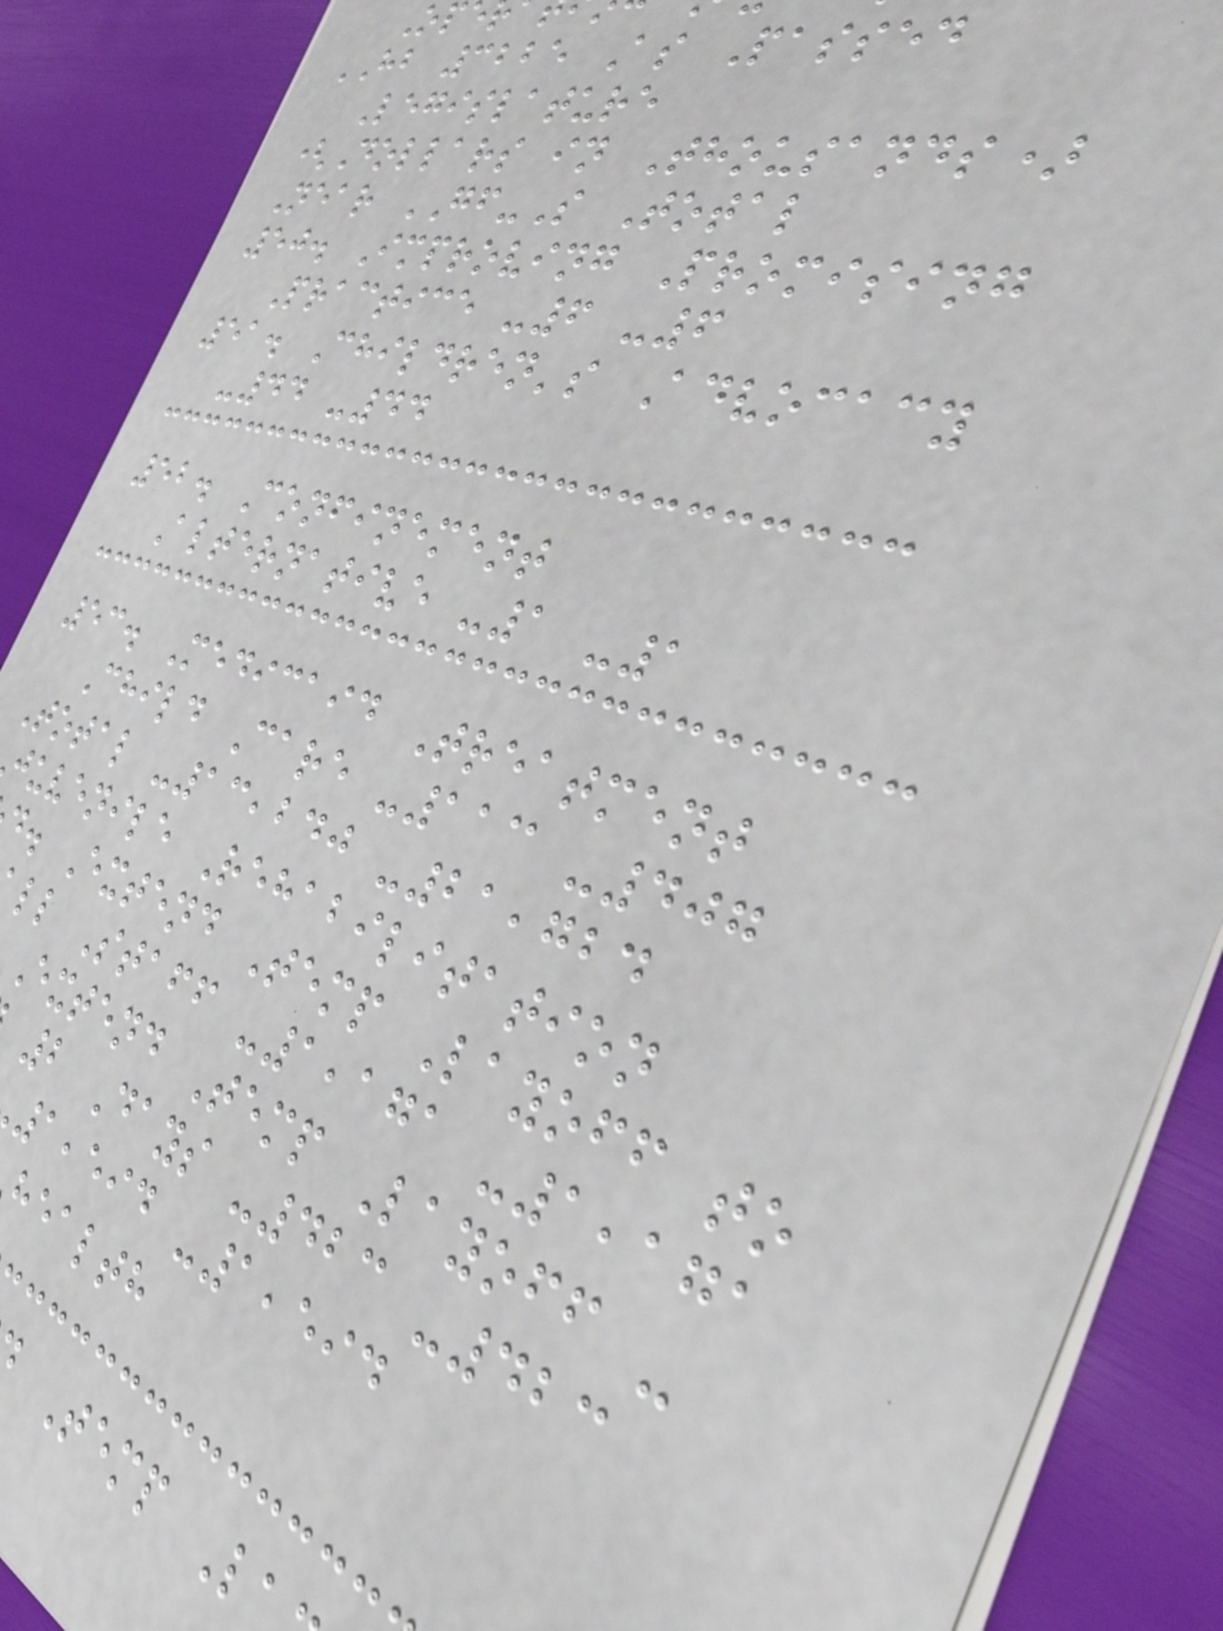HB 3225 As Passed
Legislature
(Dollars in Thousands)
Near GF-S Total
50. Improving Promising
Practice -6 -6
51. Children's Advocacy
-44 -44
52. Confinement
Alternative -1 -1
53. Medicaid Treatment
Child Care -113 -407
Total -13,240 -21,724
juvenile Rehabilitation
d. Extend Temp Layoff to
ll Staff -1,171 -1,171
Extend Temp Layoff -
2 Days -423 -423
1,594 -1,594
health
Temp L
